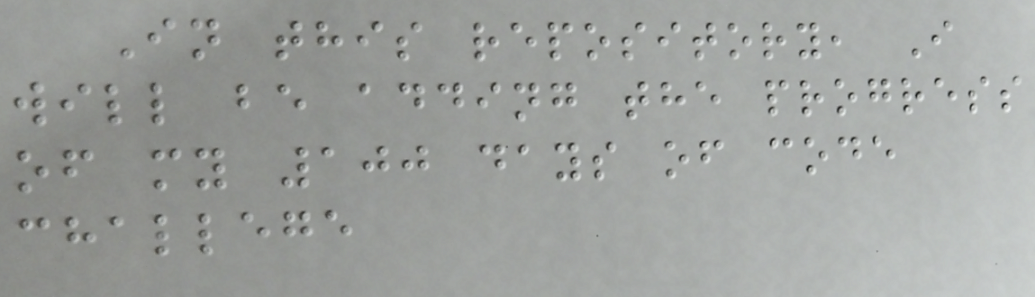In this repository, I
will be adding the progress
of my 100 days of code
challege
